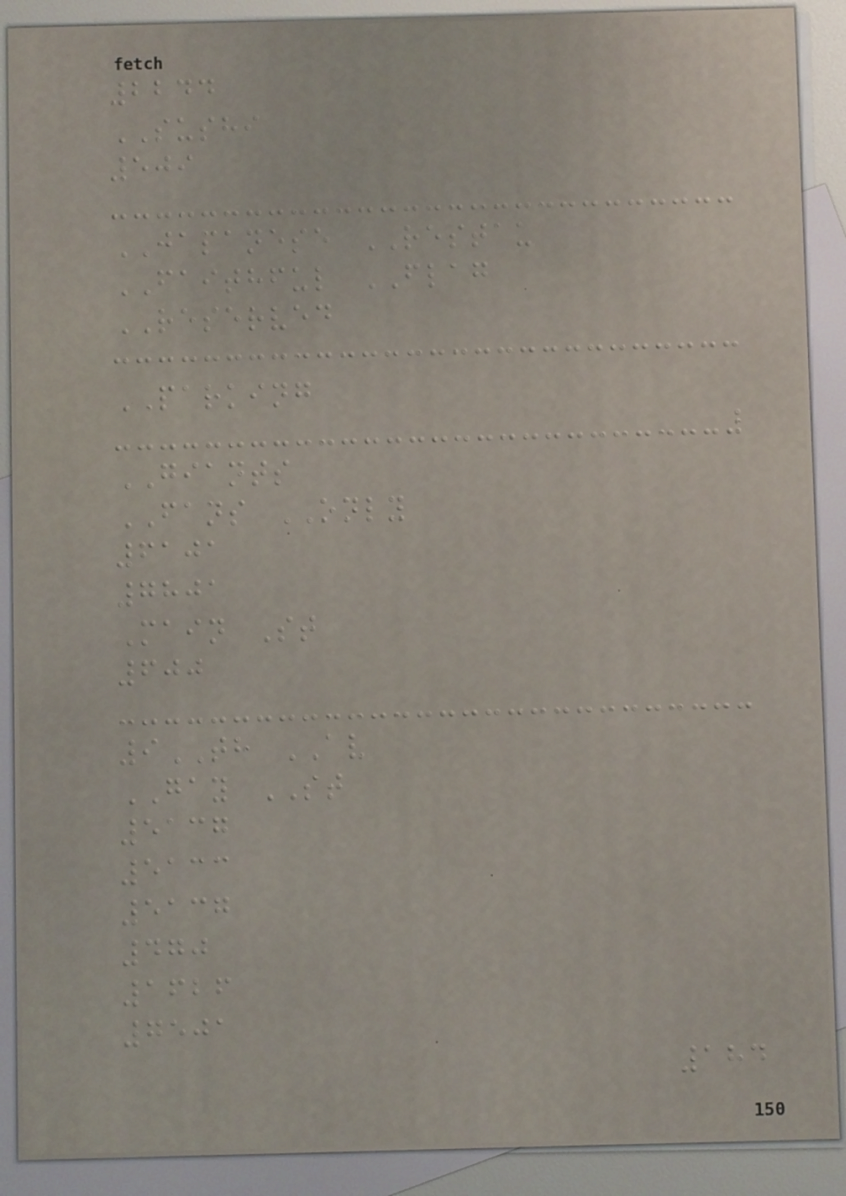2244
SUSHI
509
JAPANESE RESTAU
FAITHFUL FLAG
RESERVED
PARKING
GIANTS
FANS ONLY
6101
7801
Main St
600
9TH AV
GAY ST
5137
5133
5137
470
1626
7501
184
